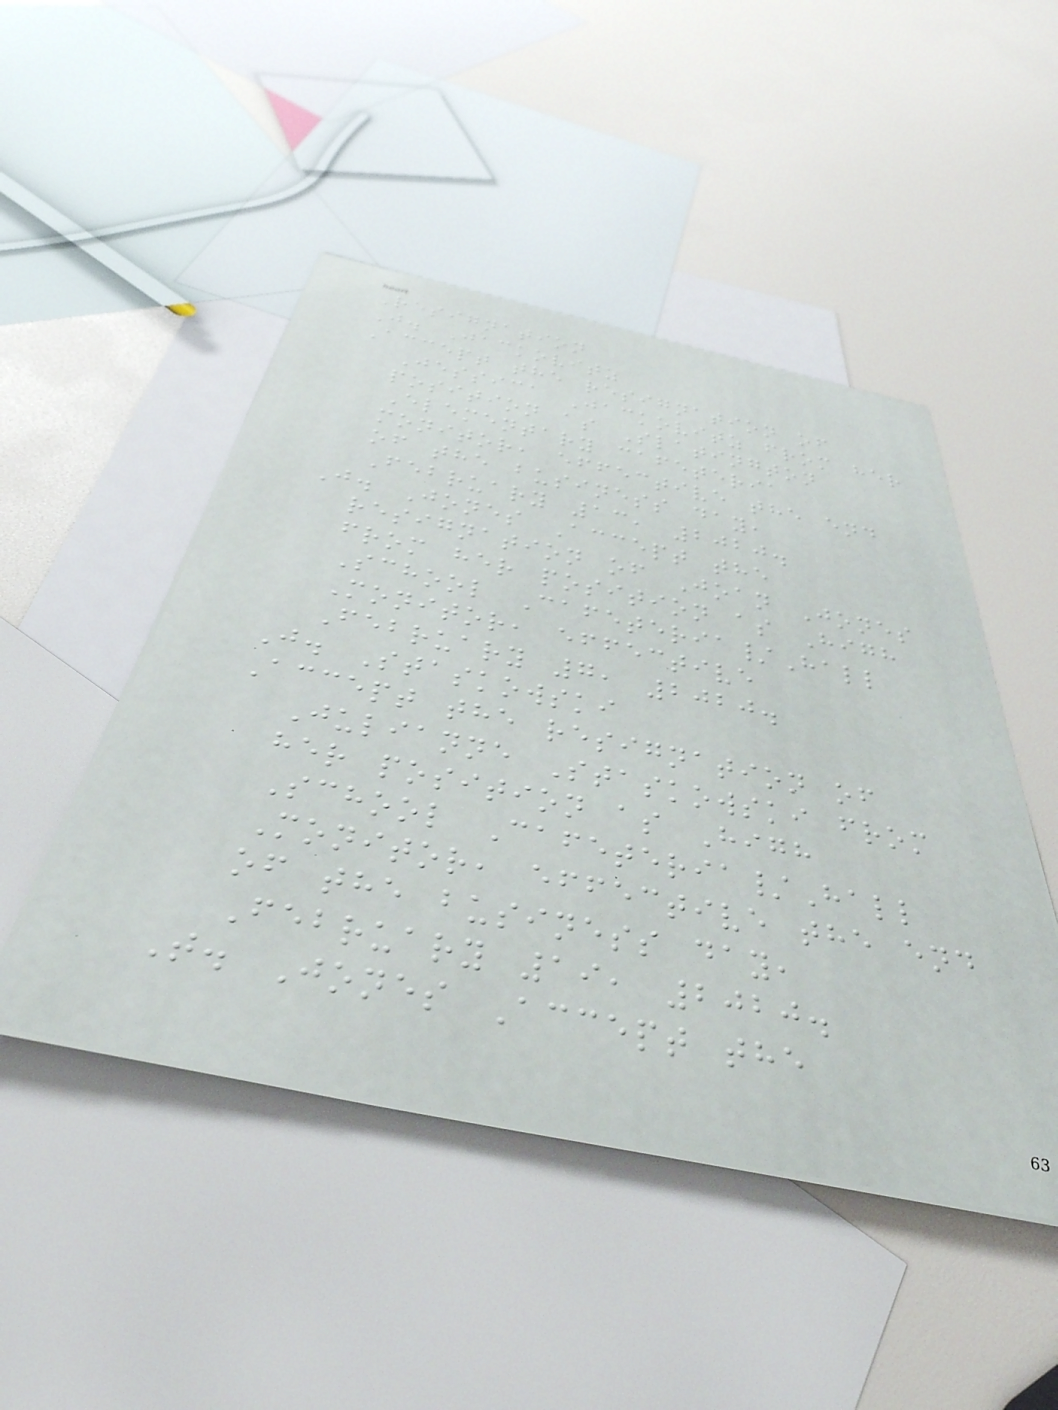Resignation
J. Jackovitz
Accept the resignation of
Jessica Jackovitz from her
position as Slatington
Elementary cafeteria
monitor, effective the end
of the business day,
February 13, 2020.
J. Jones Accept the
resignation of Joan Jones
from her position as High
School Cafeteria/Hall
Monitor, effective
February 7, 2020.
J. Staskowski
Accept the resignation of
Julianne Staskowski from
her position as High
School Cafeteria/Hall
Monitor, effective the end
of the business day,
February 19, 2020.
T. Jones Accept the
